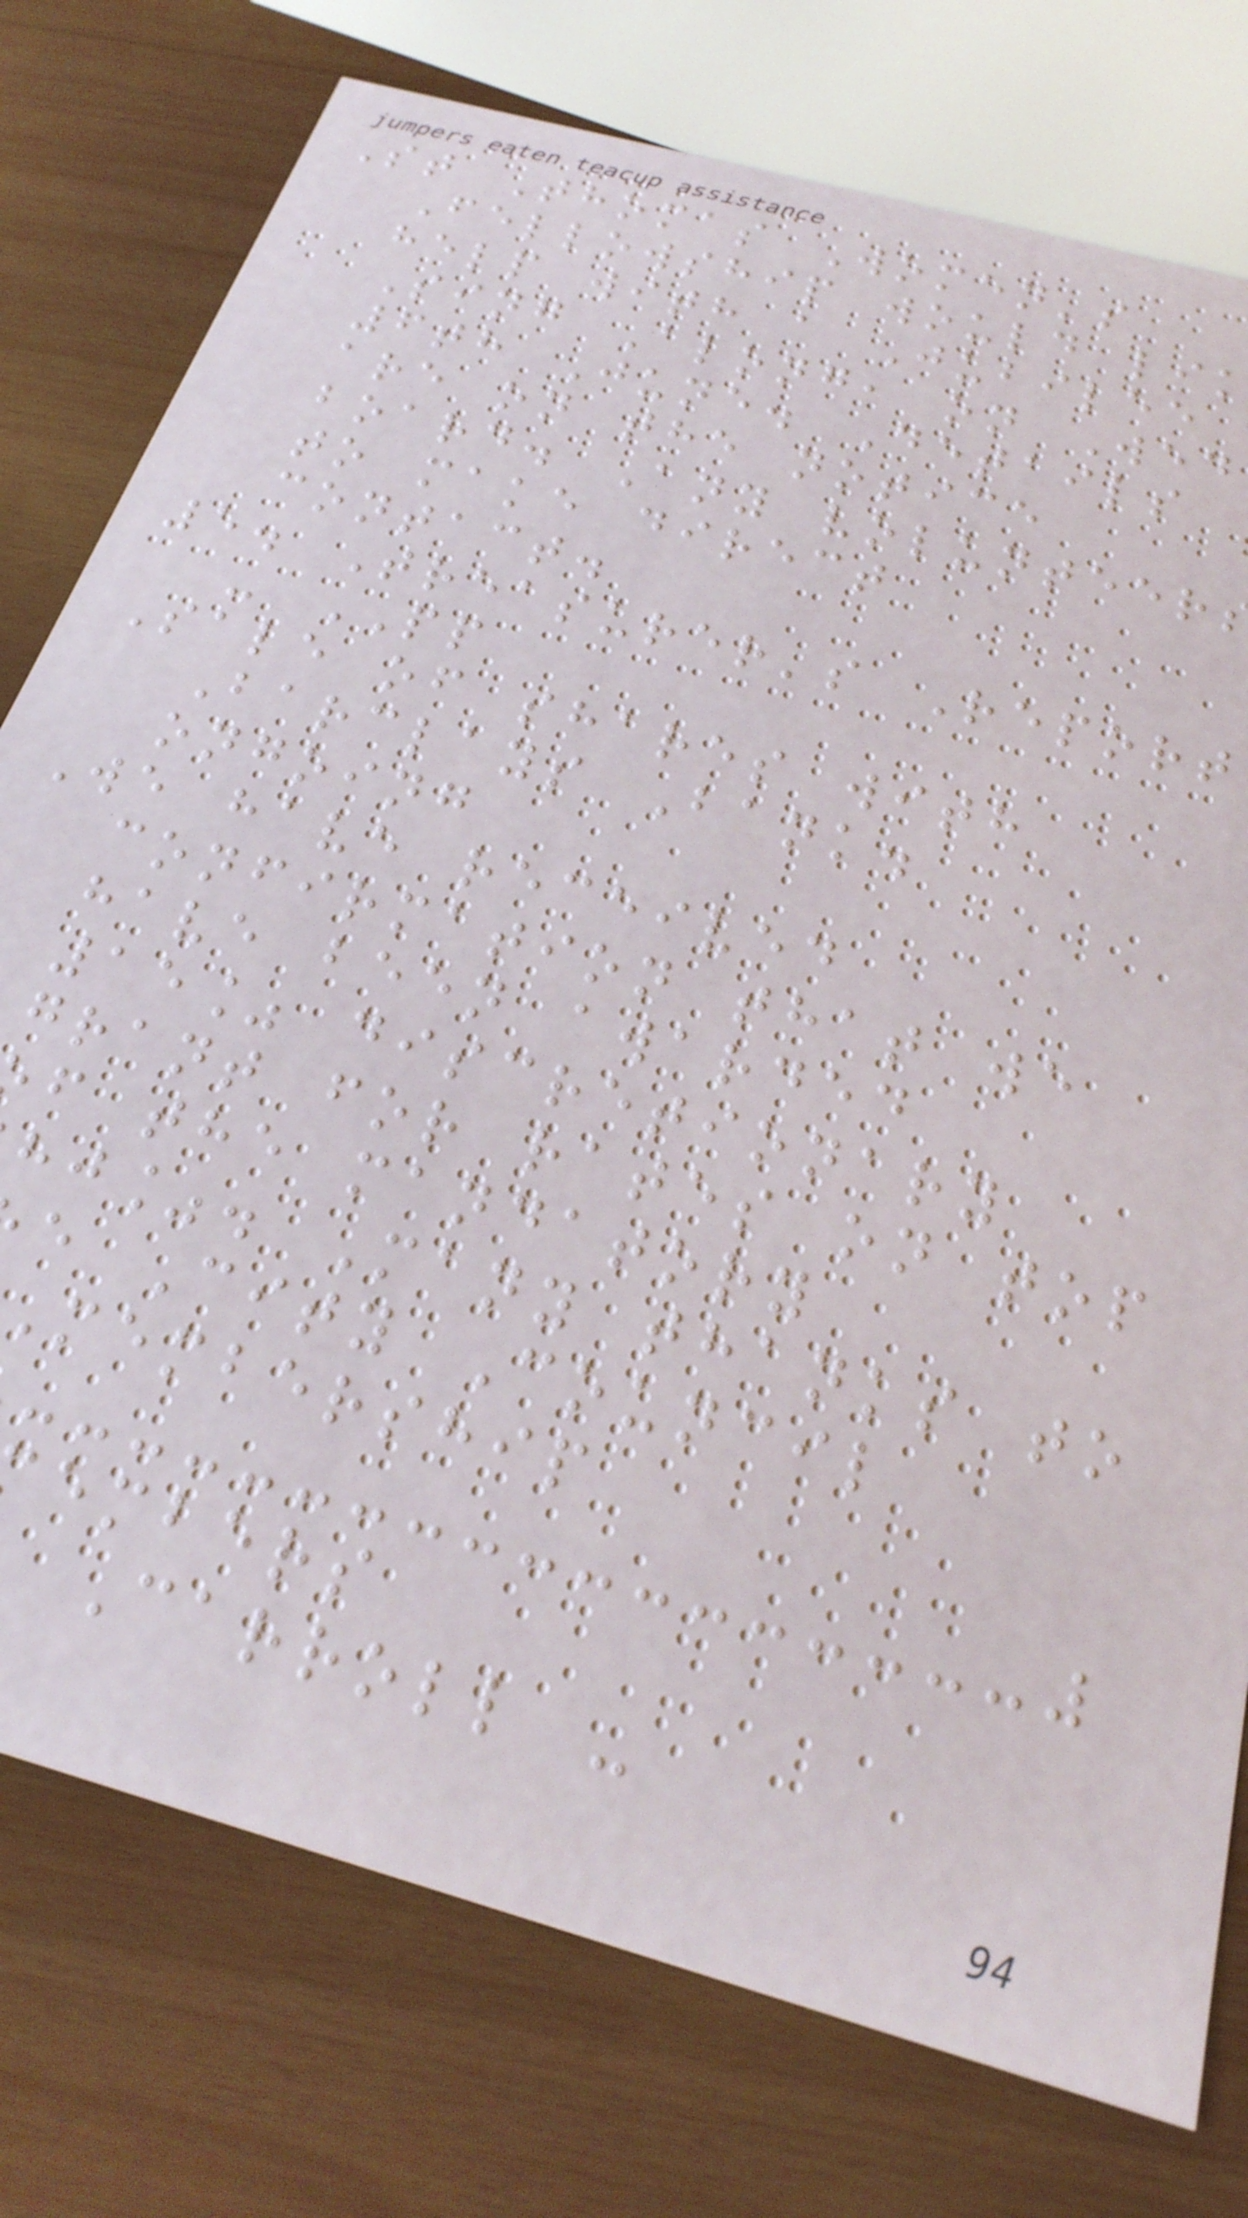St Thomas Women's
Fellowship would lik
help with a Jubilee
Sing Along, on Wed
6th June. Details
are on the notice
board. Any volunteer
to make direct
contact.
5. Treasurer's Report
- PP
Sale of shares with
Barclays Bank.
ongoing
We have received
confirmation that we
have been awarded
15% discretionary
grant for rates on top
f the mandatory
hj%. Many thanks to
e City Council
membership
embers
Carroll -
